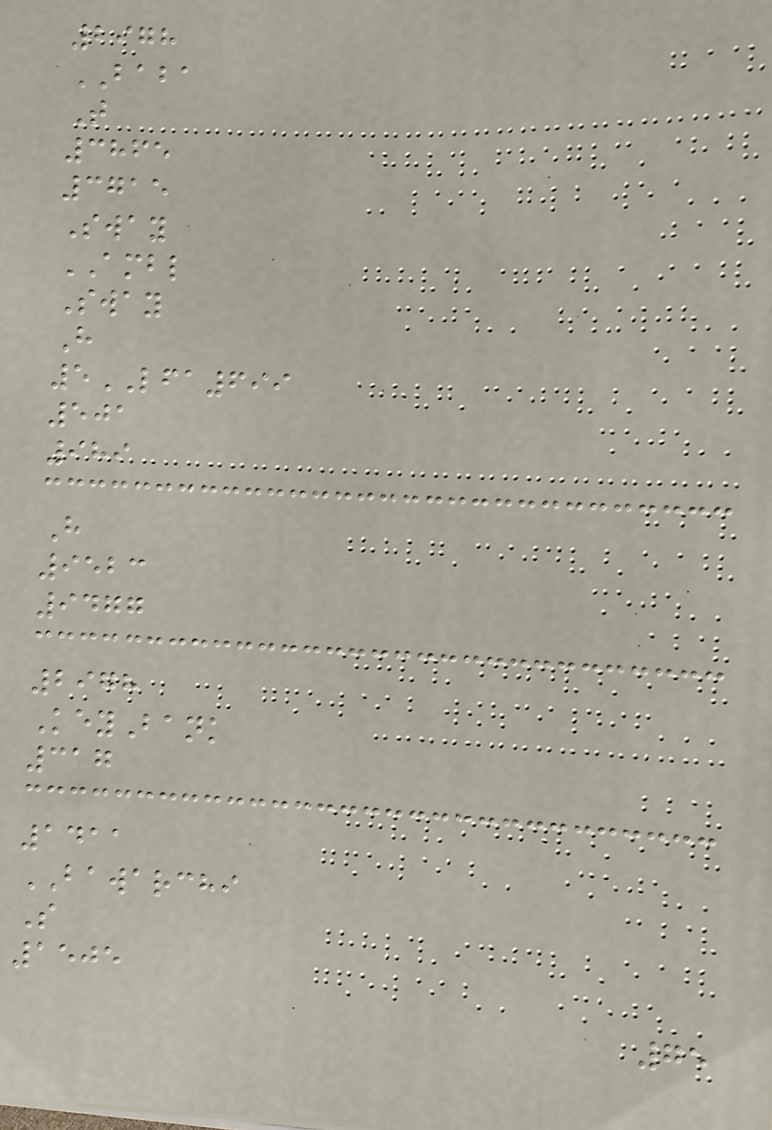2978
BABA
T
3865
3715
Sway
AMBL
Sway
H
5LFA699
501
989
H
9523
9477
2978
KeyBank
317
1411
BAWARCHI
S
1505
75
